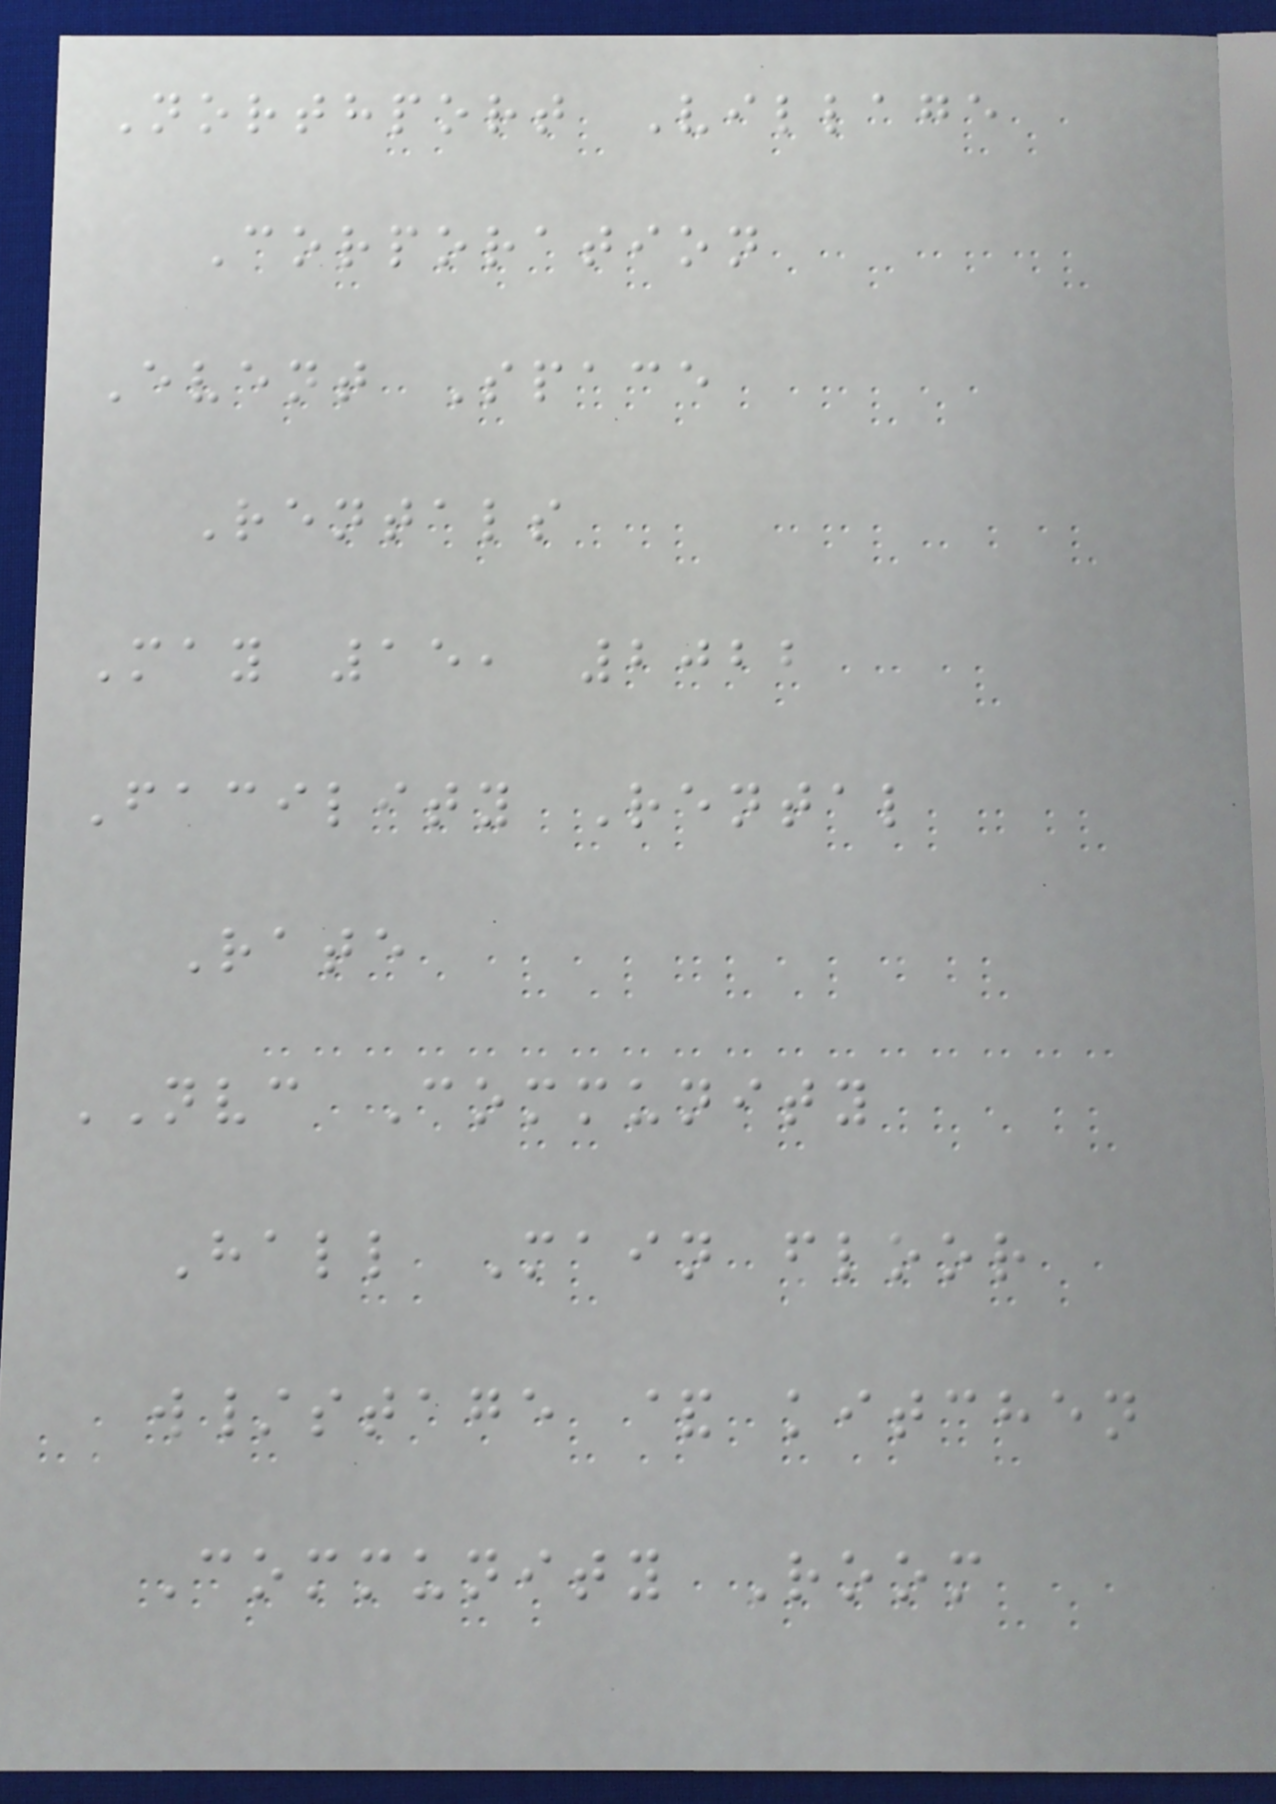Northport Village
Corporation
Event Space
Rentals
May 15, 2022
Facility Rental
Rate
NVC Community
Hall Main floor
w/stage & kitchen
Community Room
